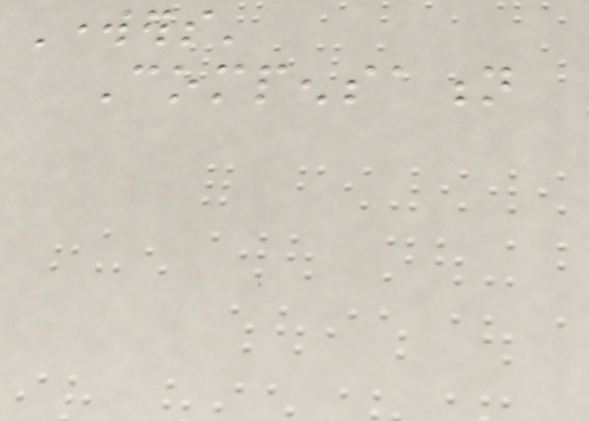Workers'
Compensation
